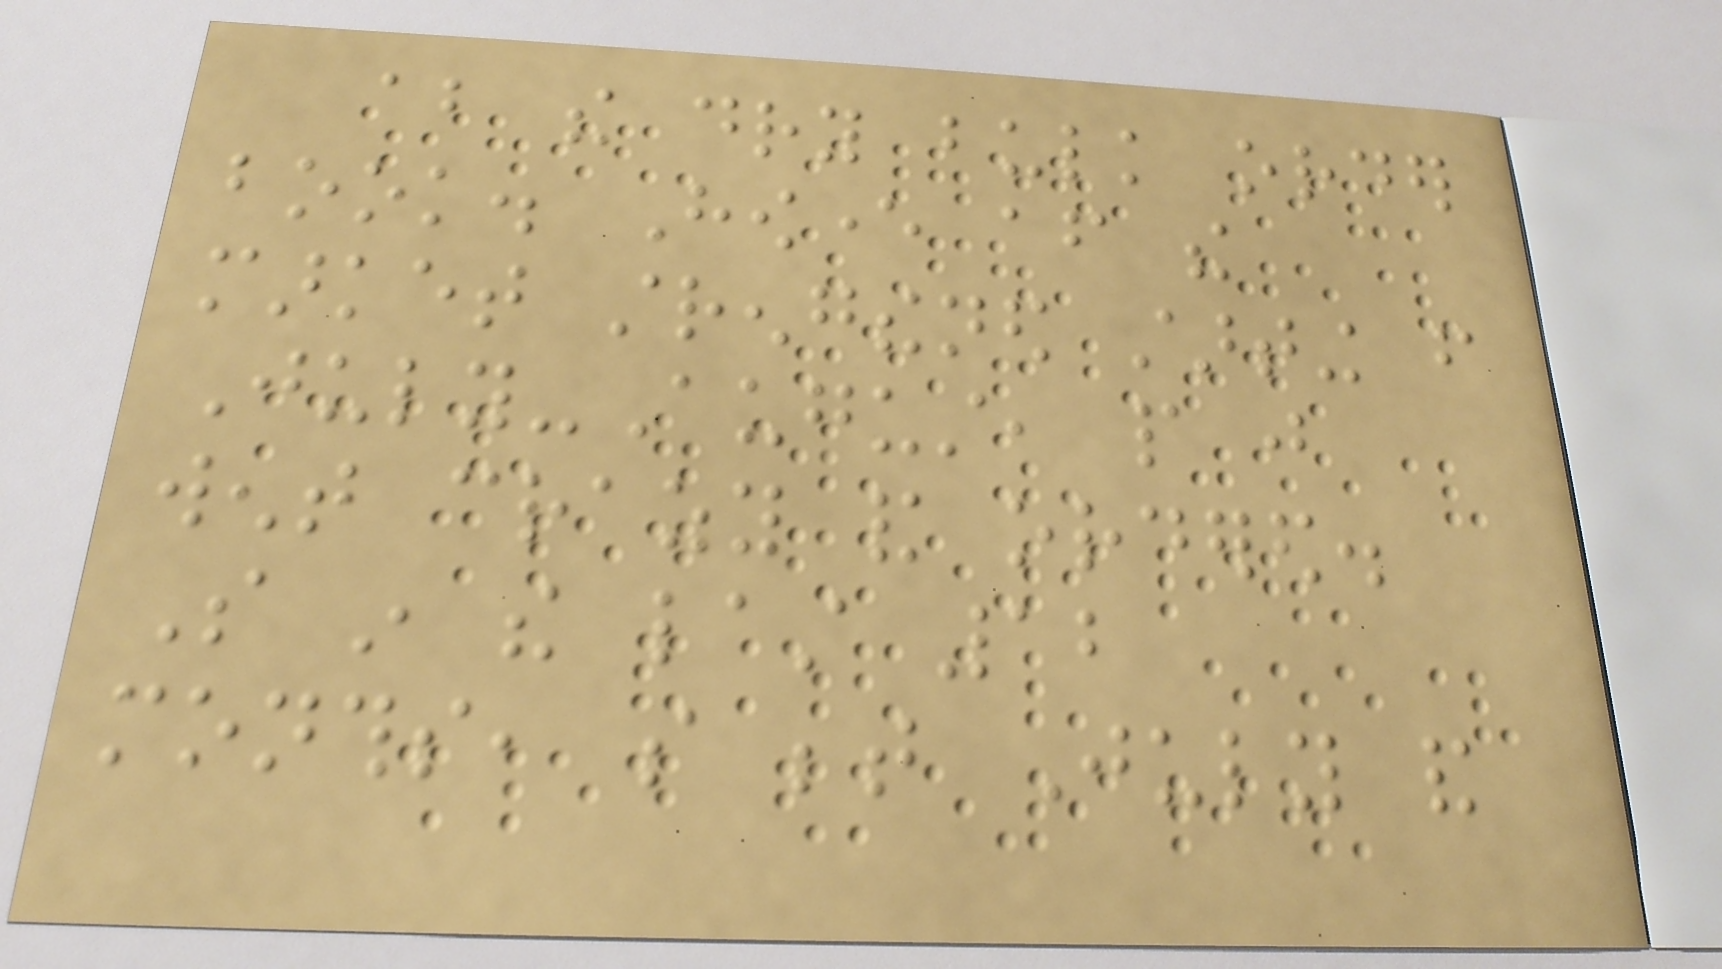about the dry bulk order
book. However after the
market strengthened starting from
July-August, people just
went crazy and ordered.
So in the last 12
months, so between July and
